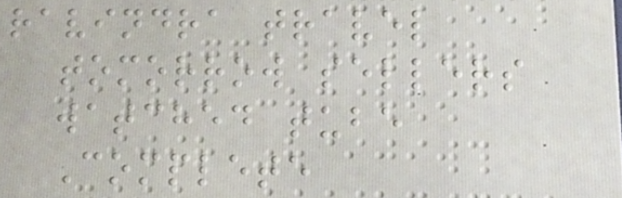ravindra travel
tomorrow sellers
watched tube
Complete
